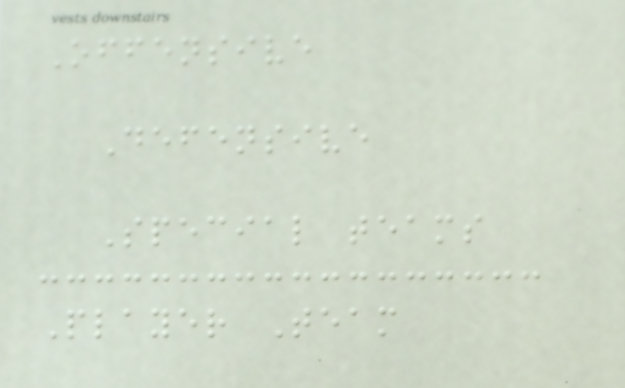Offensive
Defensive
Special teams
Player Team
